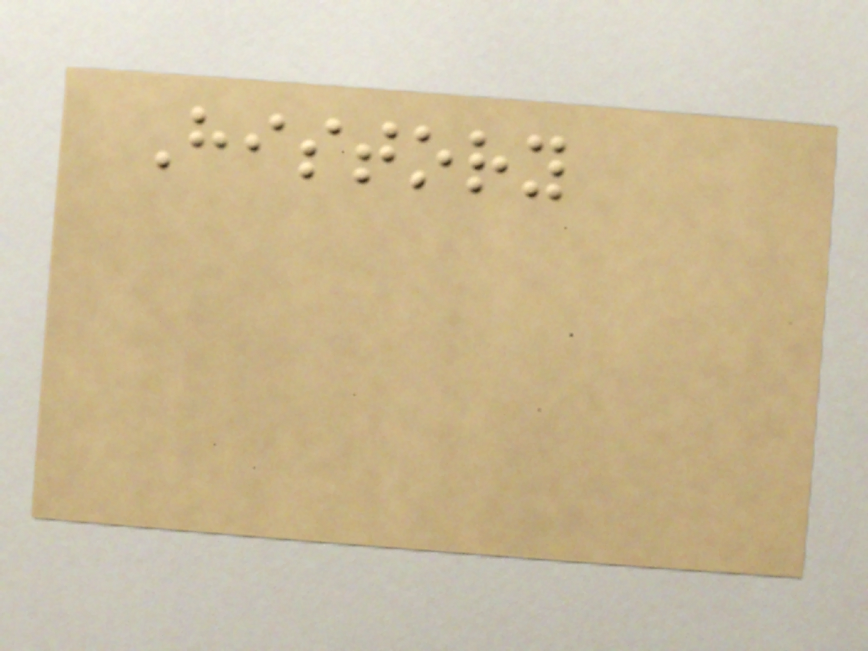History
